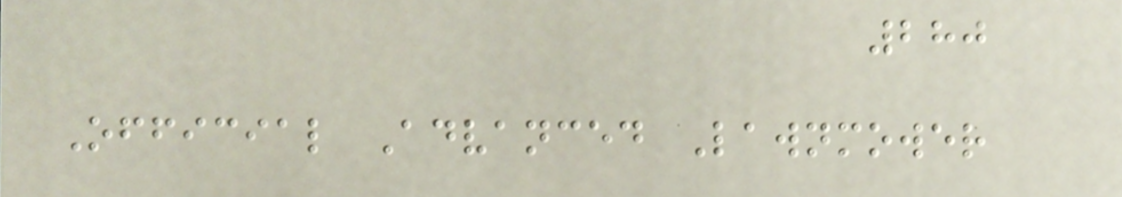280
Official Advanced Lawnmower
